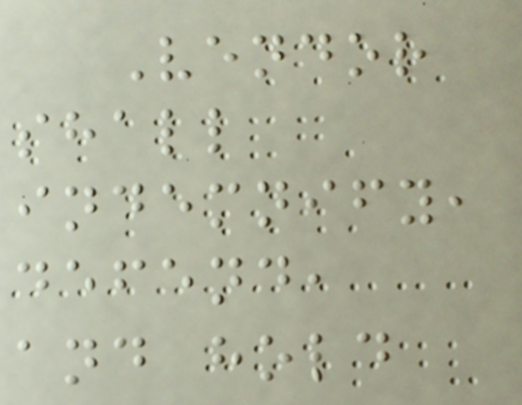Vendor
shall
indemnify,
defend,
and hold
